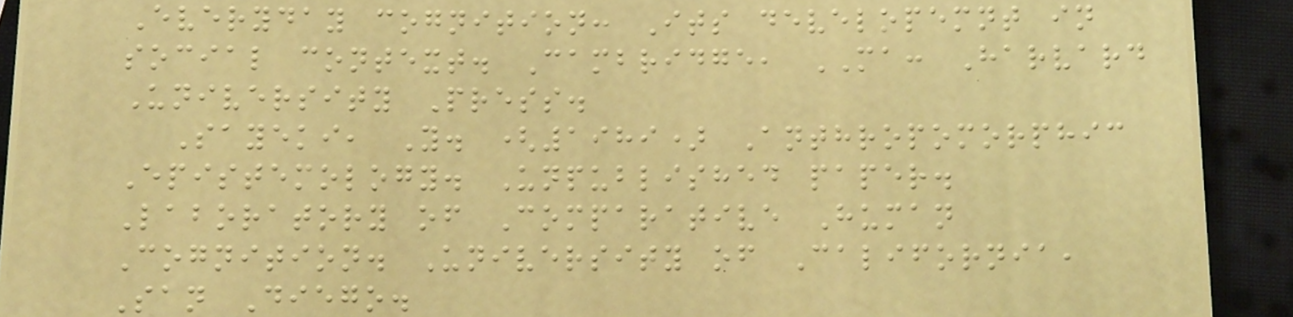Everyday cognition: Its developemnt in
social context. Cambridge, MA: Harvard
University Press.
Sayeki, Y. (1989) Anthropomorphic
Epistemology. Unpublished paper.
Laboratory of Comparative Human
Cognition. University of California,
San Diego.
